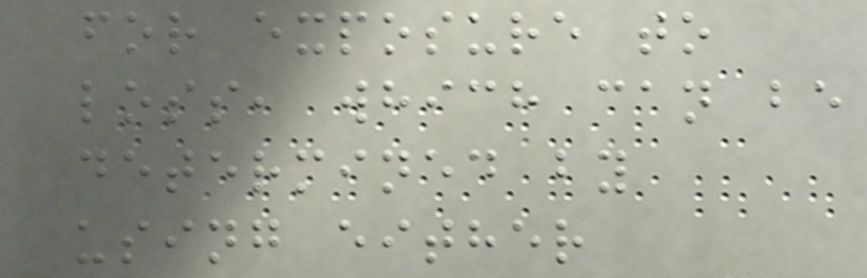for exposure to
loss, which can be
determined by
using either
